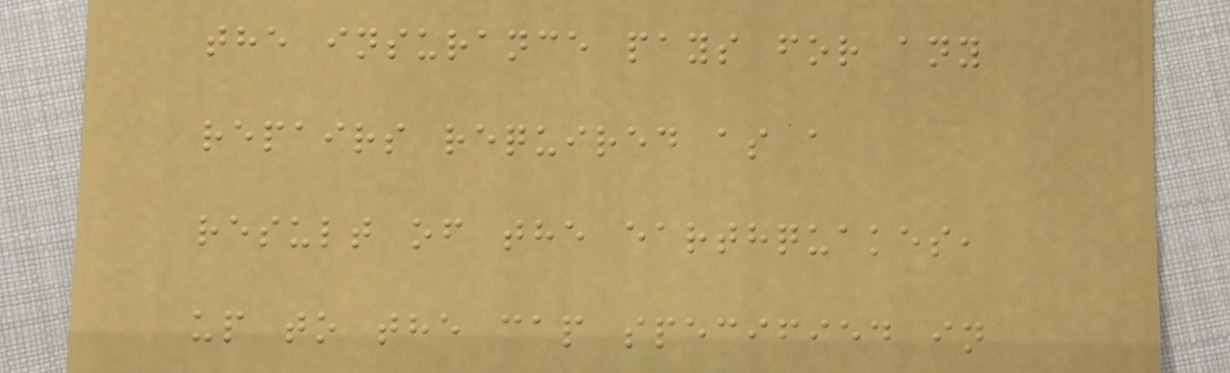the insurance pays for any
repairs required as a
result of the earthquakes,
up to the cap specified in
